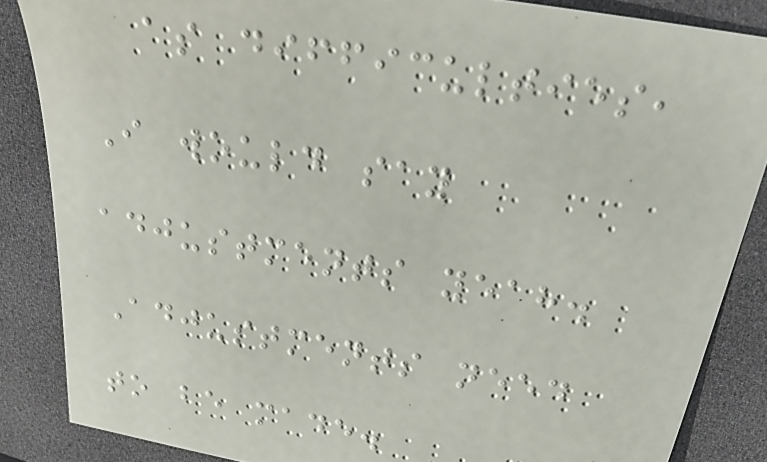as difficulties,
I would say
adjustments yeah.
Adjustments need
to be made.
